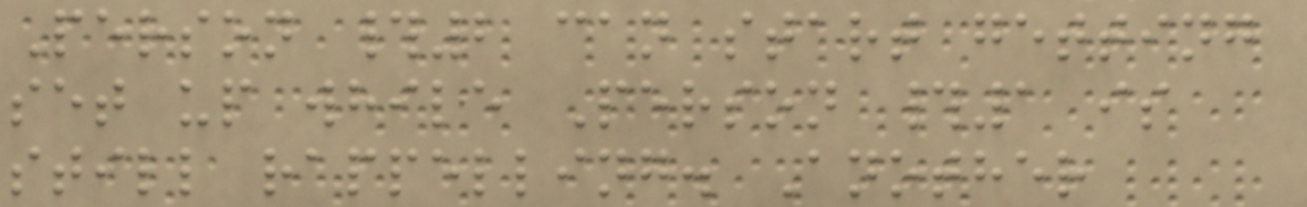Person #2 can start getting
set up while Person #1 is
still rappelling. Another
